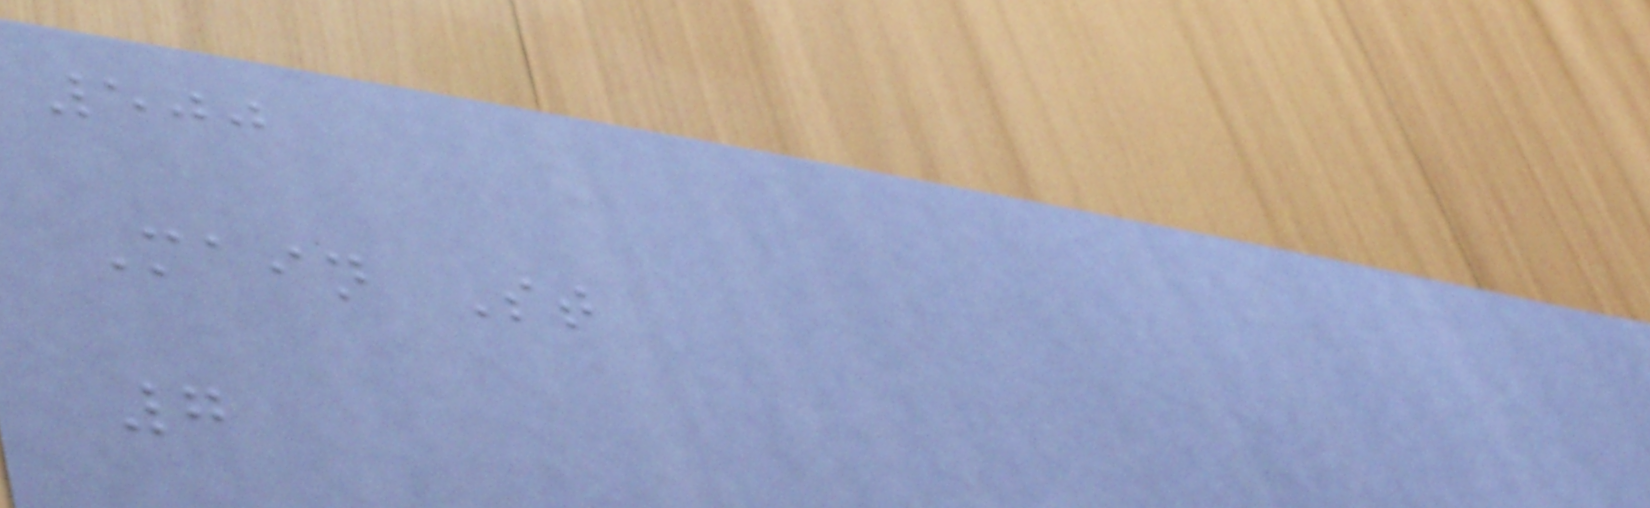500
Main St
7
